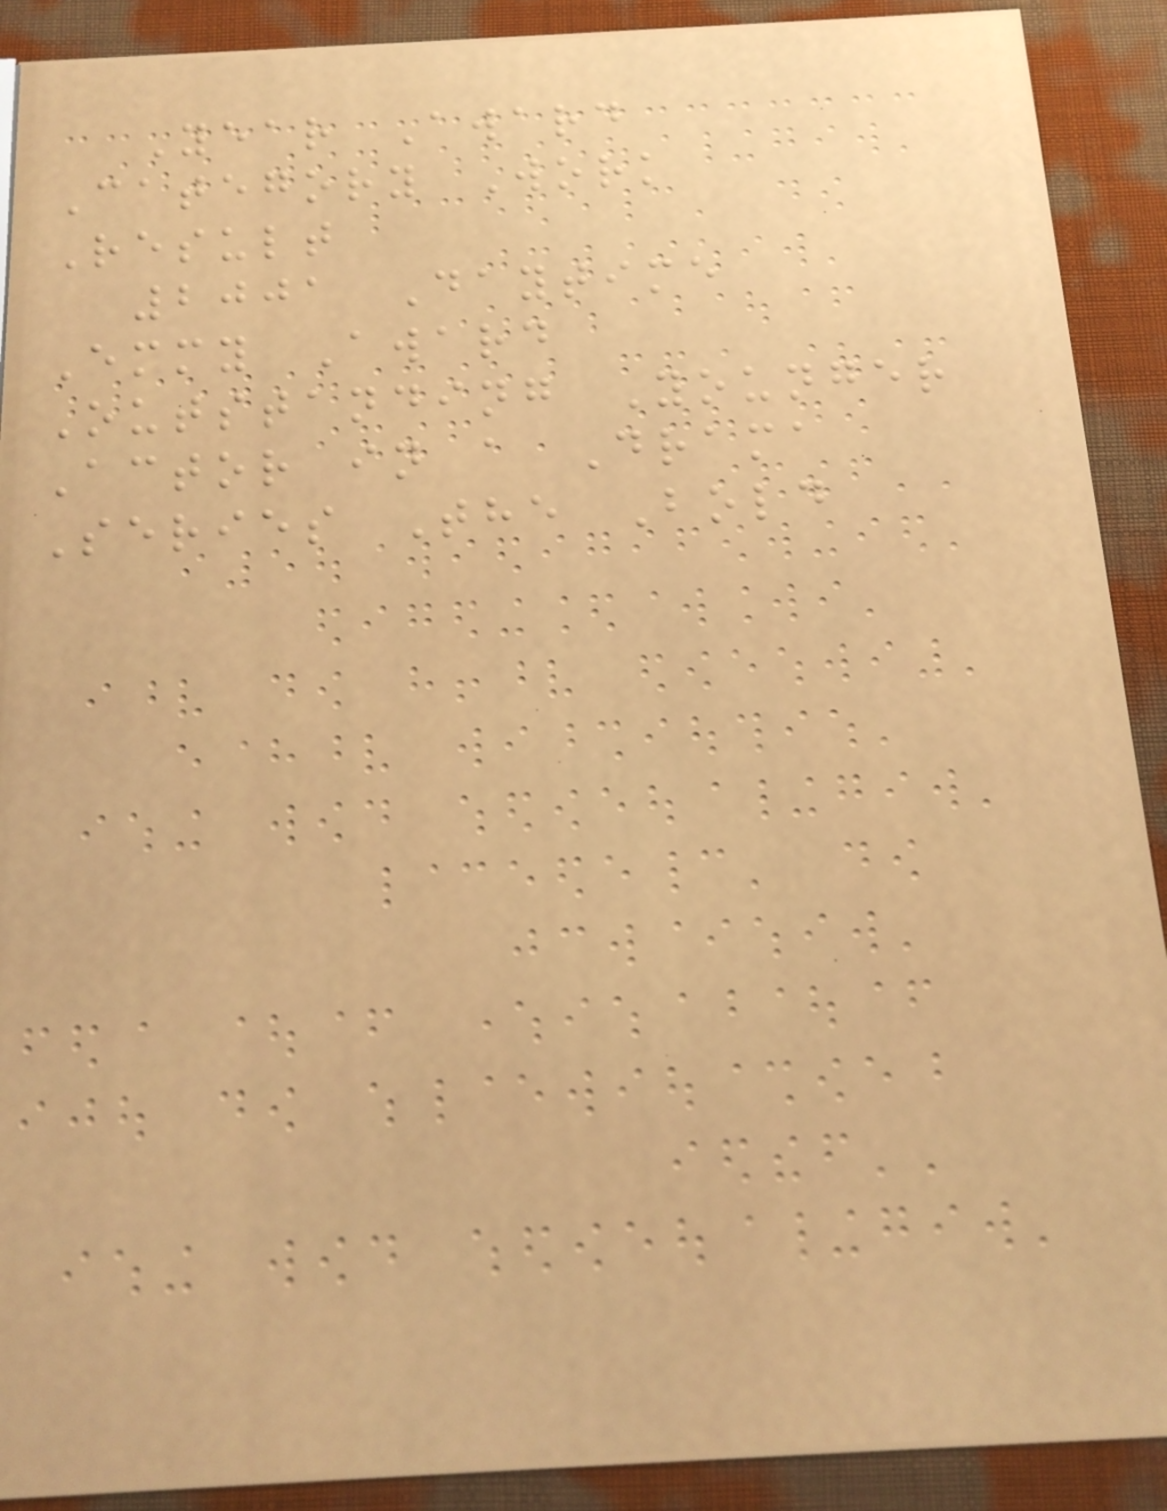Year Award
Category Work
Result
2001 Daytime
Emmy Award
Outstanding Younger
Actor in a Drama
Series The Bold
